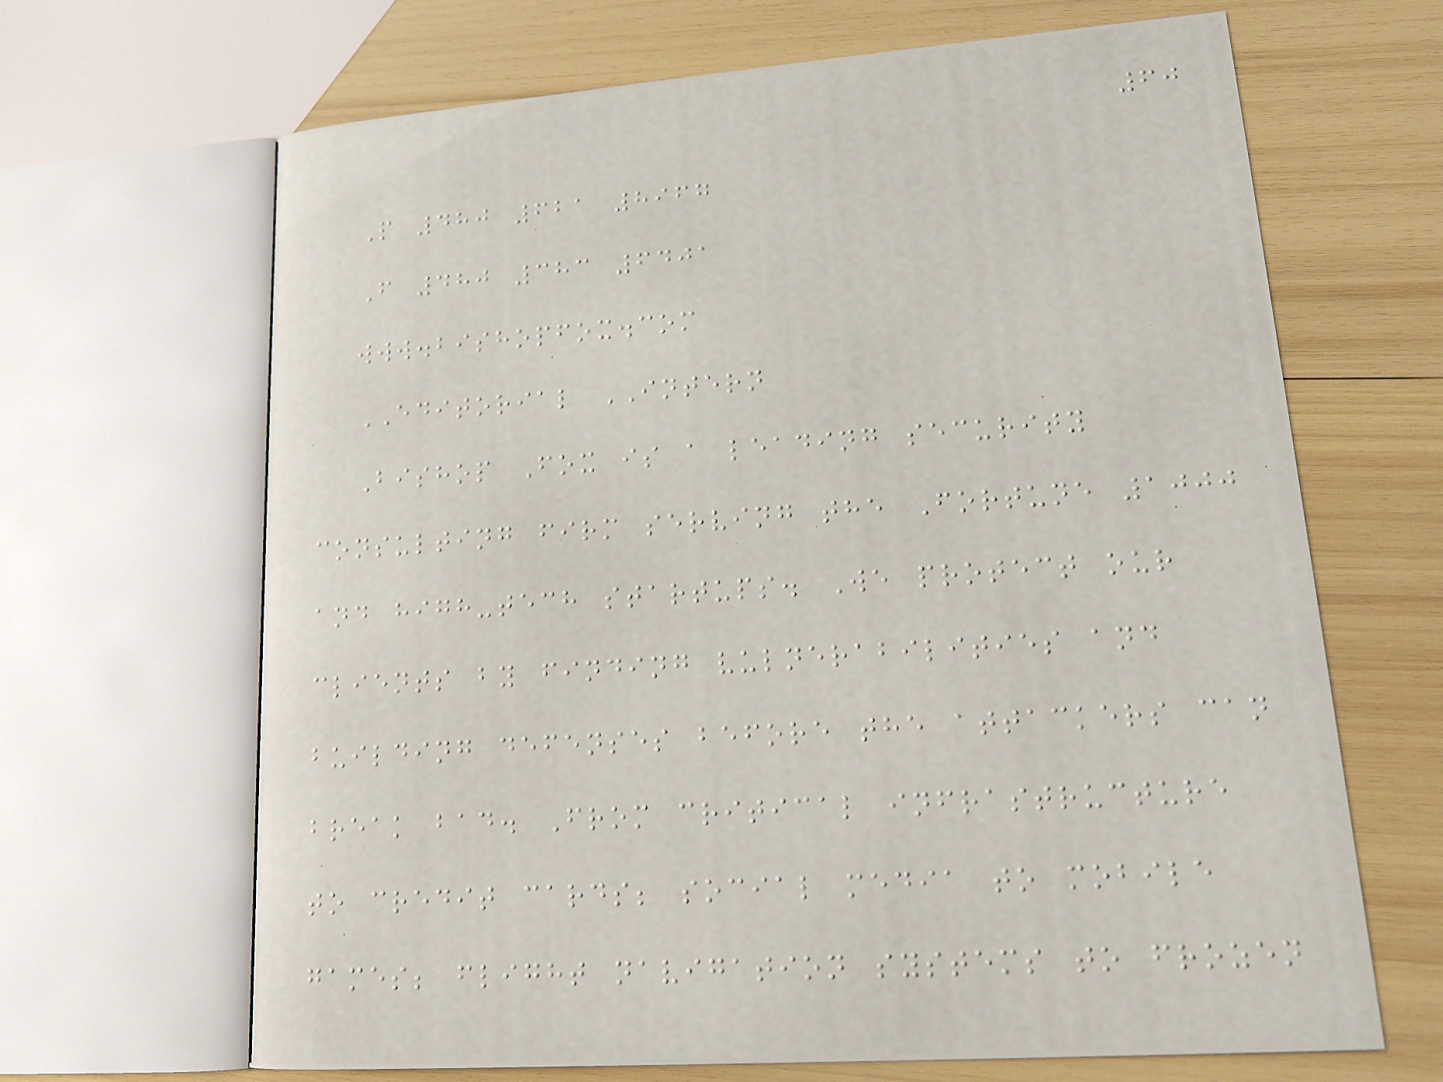60
P 480 621 8967
F 480 383 6401
www.bishopfox.com
EDITORIAL INTERN
Bishop Fox is a leading security
consulting firm serving the Fortune 1000
and high-tech startups. We protect our
clients by finding vulnerabilities and
building defenses before the attackers can
break bad. From critical infrastructure
to credit cards; social media to mobile
games; flight navigation systems to frozen
